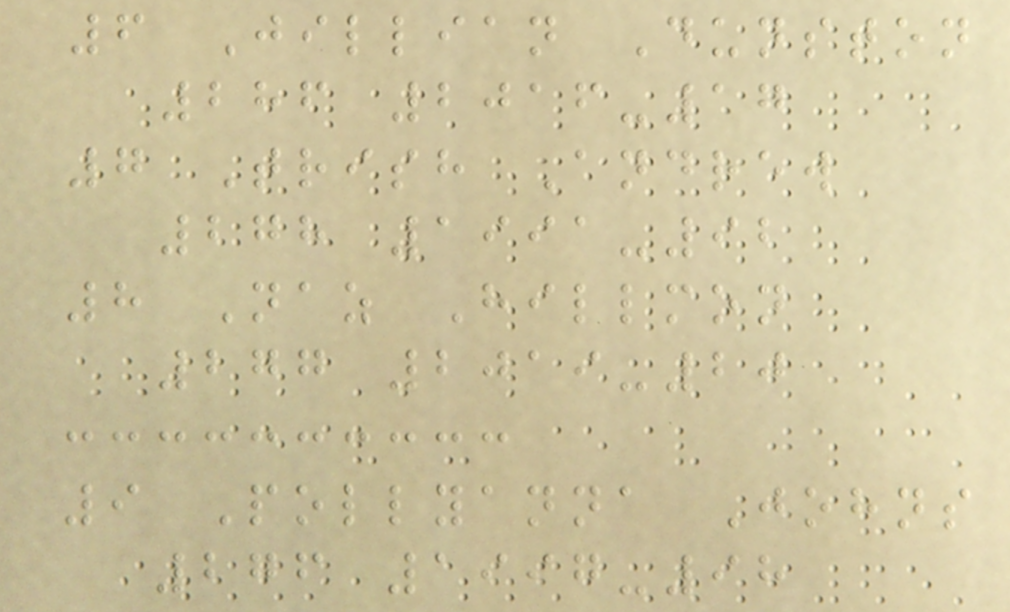6 Jillian Dunston
286 2016-17
7 Trish Andrew
278 1991-92
8 Naz Hillmon
277 2019-20
9 Pollyanna Johns
276 1997-98
